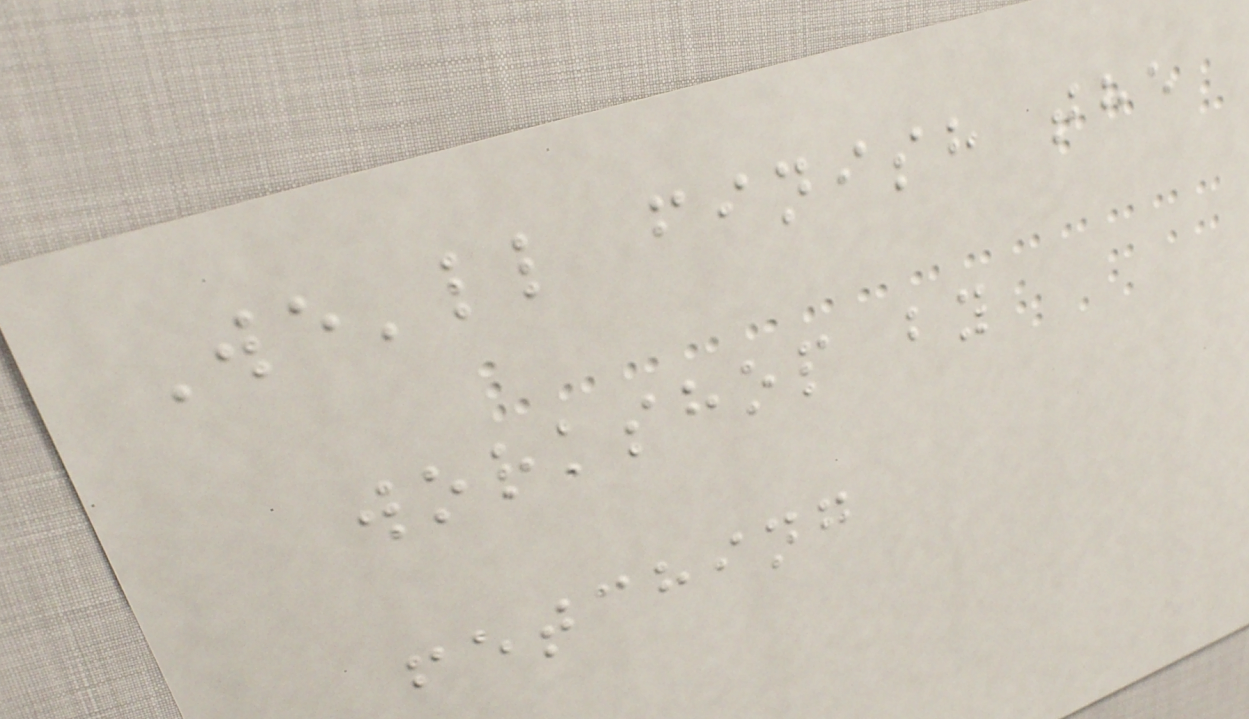We'll finish the
workshop by
fetching
